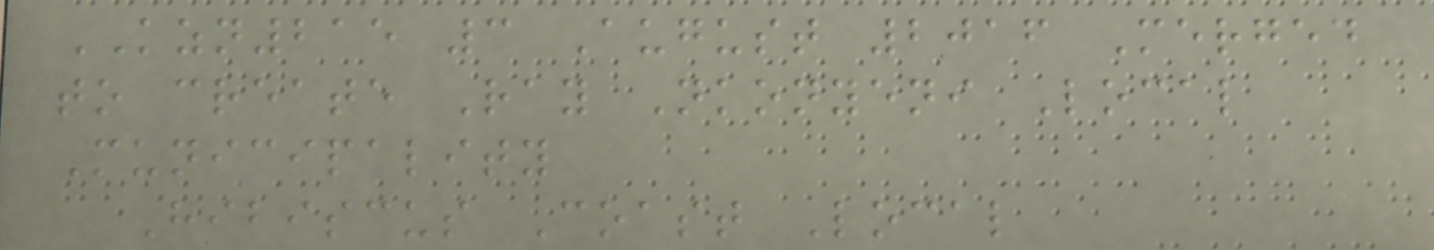KZN215 3 August 2016 Merged
to create Ray Nkonyeni Local
Municipality
Hibiscus Coast Local
